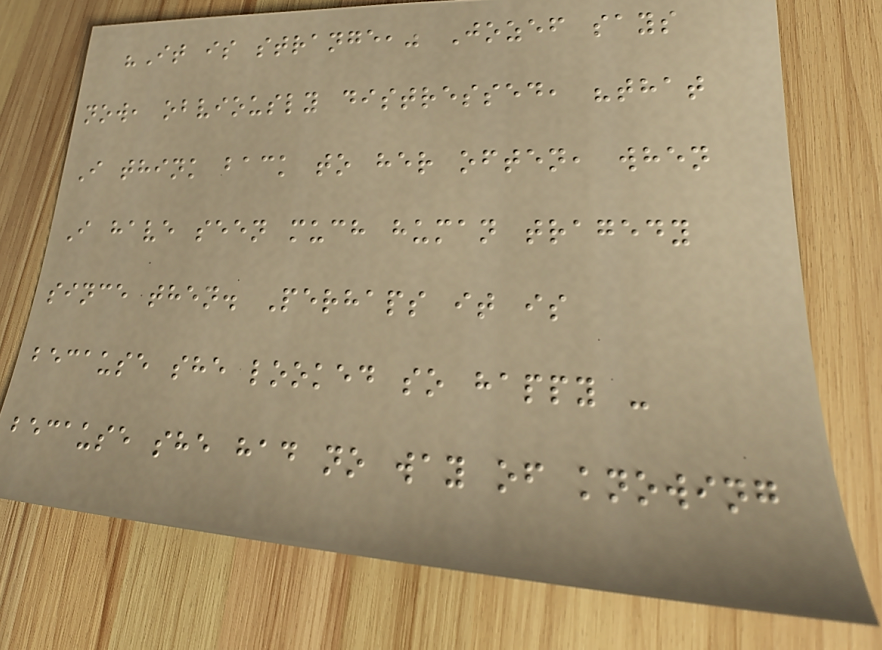"It is strange," Jozef says
now, obviously distressed, "that
I think back to her often, when
I have seen much human tragedy
since then. Perhaps it is
because she looked so happy -
because she had no way of knowing
